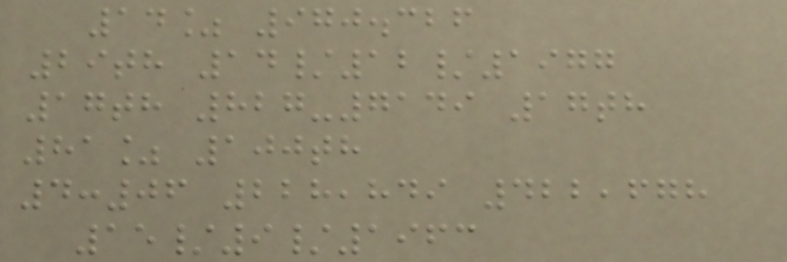14% 970.326
29th 14/12/1977
17th 827-7149 17th
81% 100th
4:06 228,849 422,678
15/9/1963
